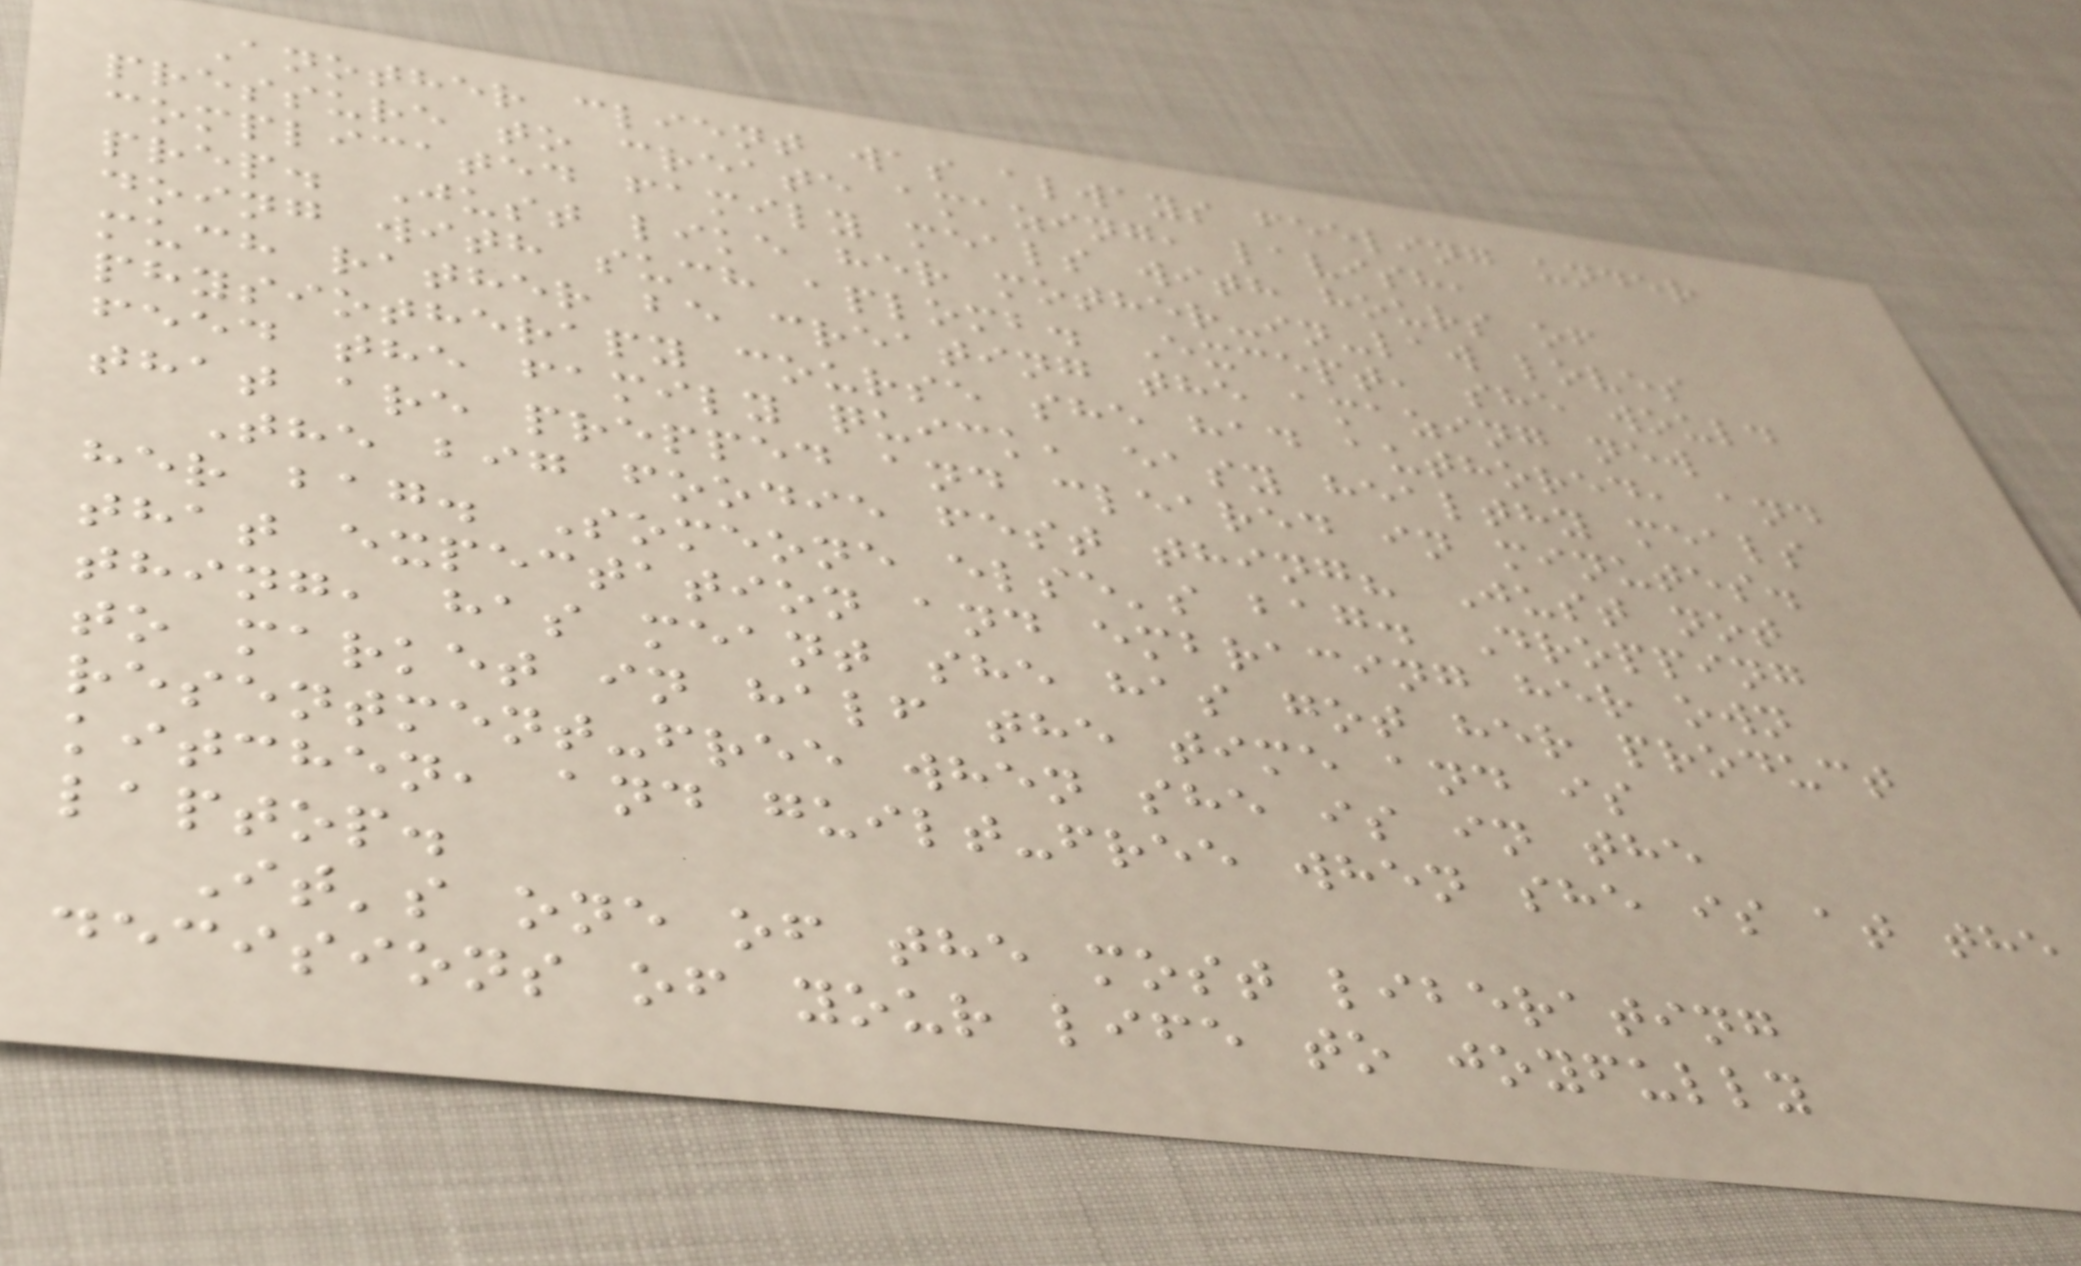Another client was always feeling under
pressure to create amazing, lavish,
complicated family meals with hours of
prep. Just like her mother-in-law loves
doing with such aplomb. Except, she would
much rather be creating the amazing new
physiotherapy course she had authored, and
feed the family quick, easy healthy meals
that are prepped and cleared in minutes.
The big foodie fest thing? Just not
her bag. Someone else's bag. Dropping
that expectation and embracing her own
thing, has meant she has got her product
to market in half the time and is
resentment-free when she is in the
kitchen, and guilt-free when she is at the
laptop.
It's one of the most liberating
decisions of your life to joyfully
